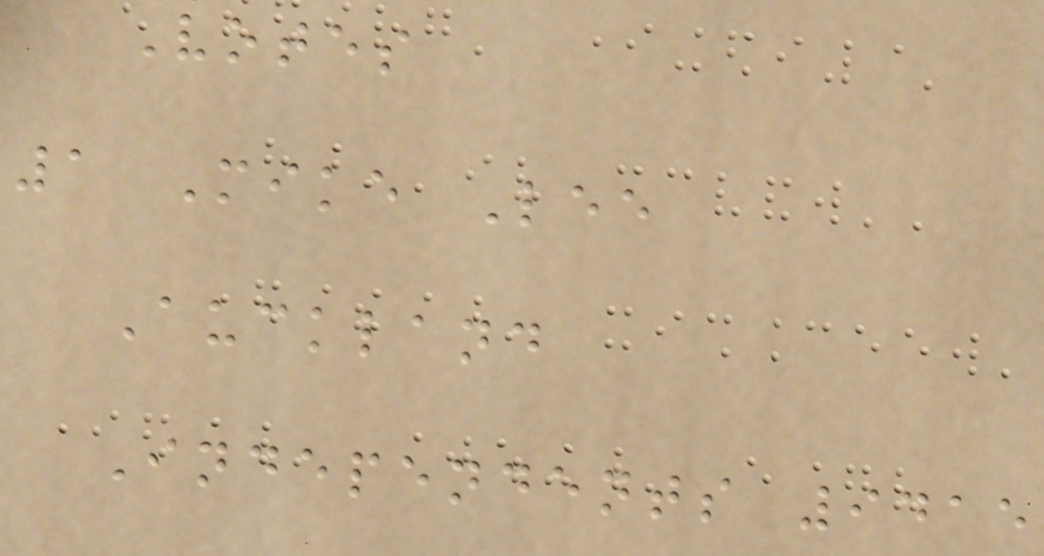Votes
1 Mike Lee
Auckland
Independents 9415
